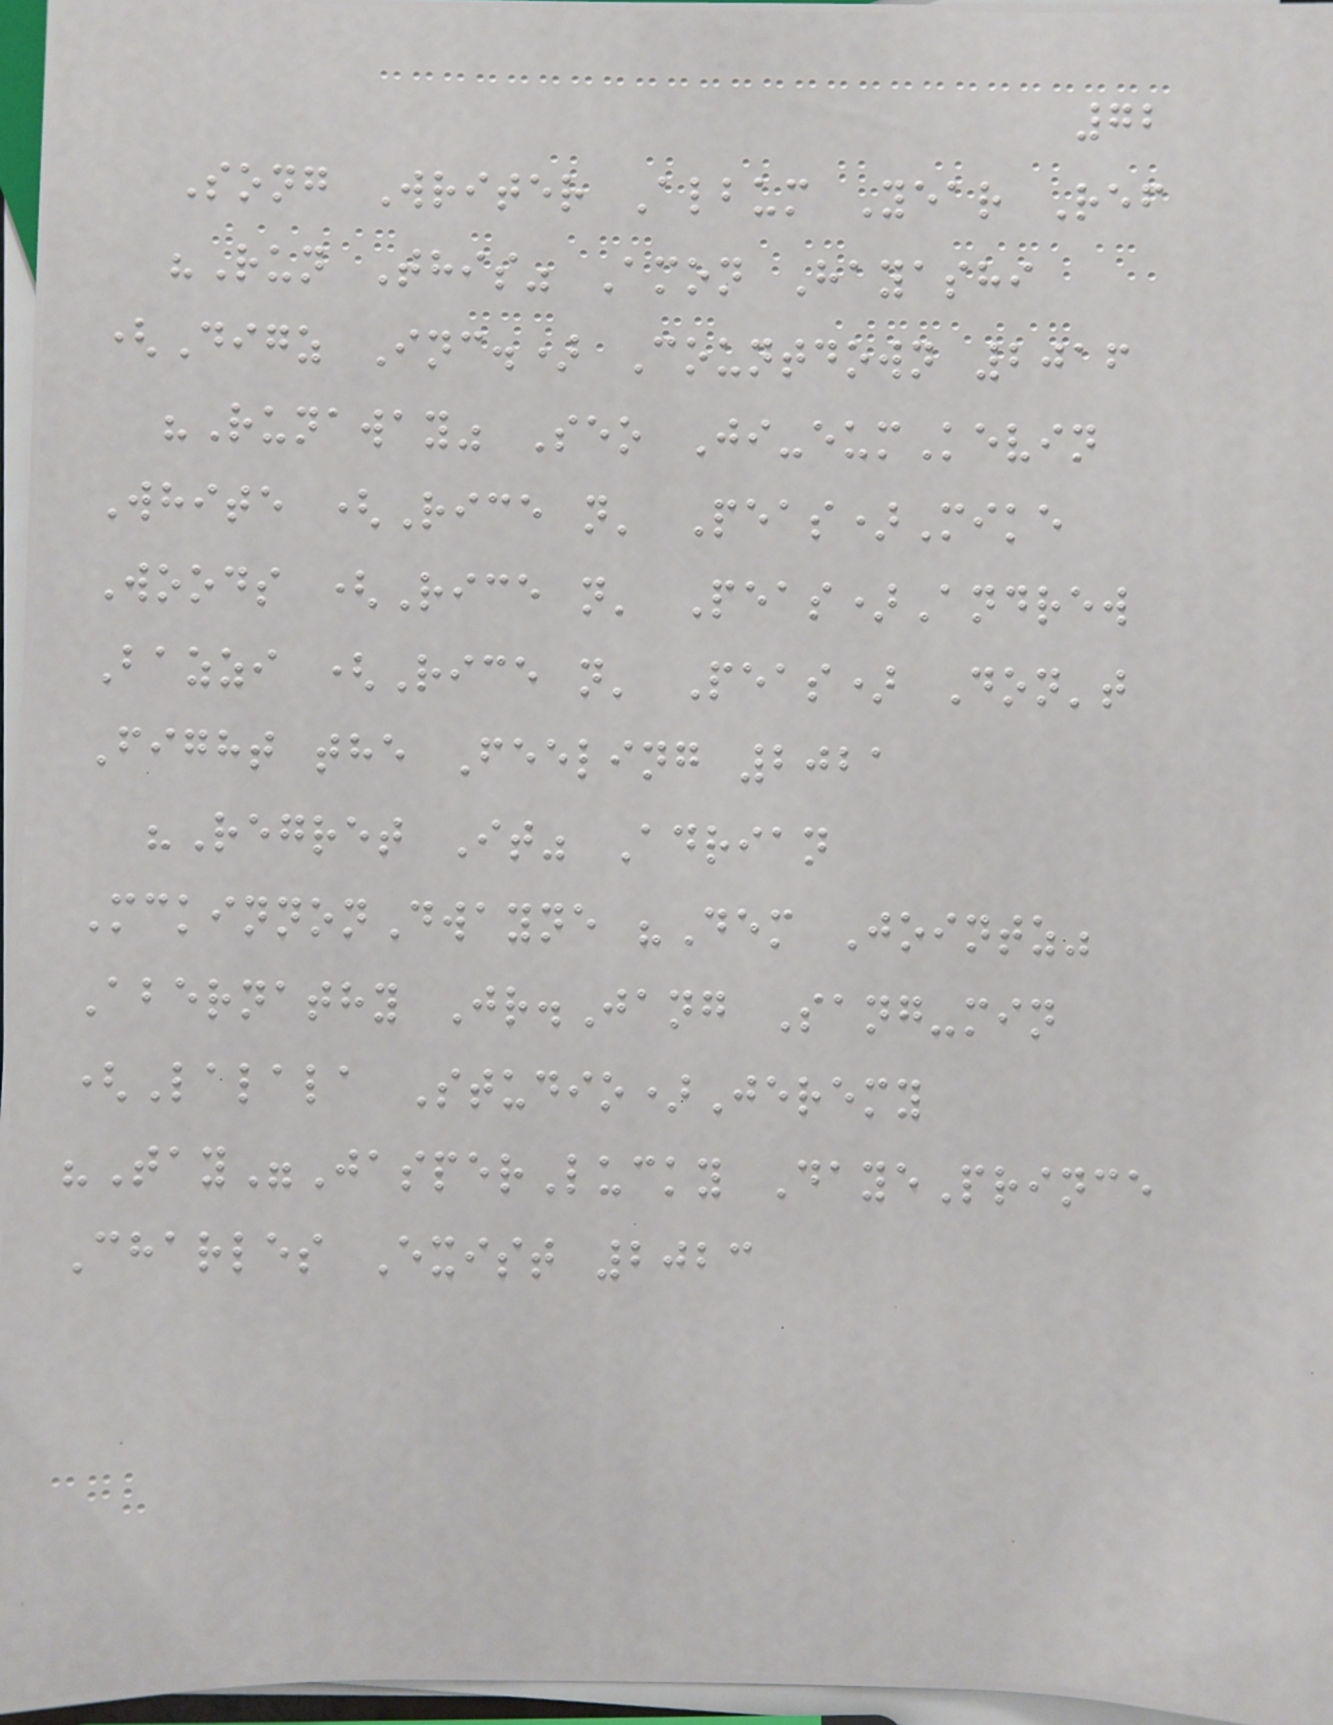72
Song Writer Album Year Ref
"Run This" Amon Hayashi
(Digz Inc.) Countdown 2016
"Runaway" Seo Ji-eumKevin
White (Rice n' Peas)Mike
Woods (Rice n' Peas)Andrew
Bazzi (Rice n' Peas) Don't
Fight the Feeling 2021
"Regret It" Adrian
MckinnonDwayne "Dem Jointz"
Abernathy Jr.Jang Sang-min
(Lalala Studio)Jeremy
"Tay"JasperLucky DayePrince
Charles Exist 2023
